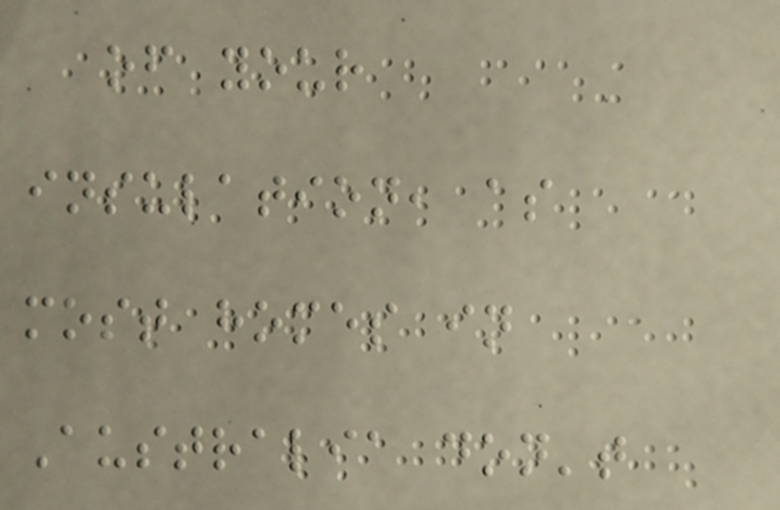of your
insulation, as
most homes in
Australia don't
